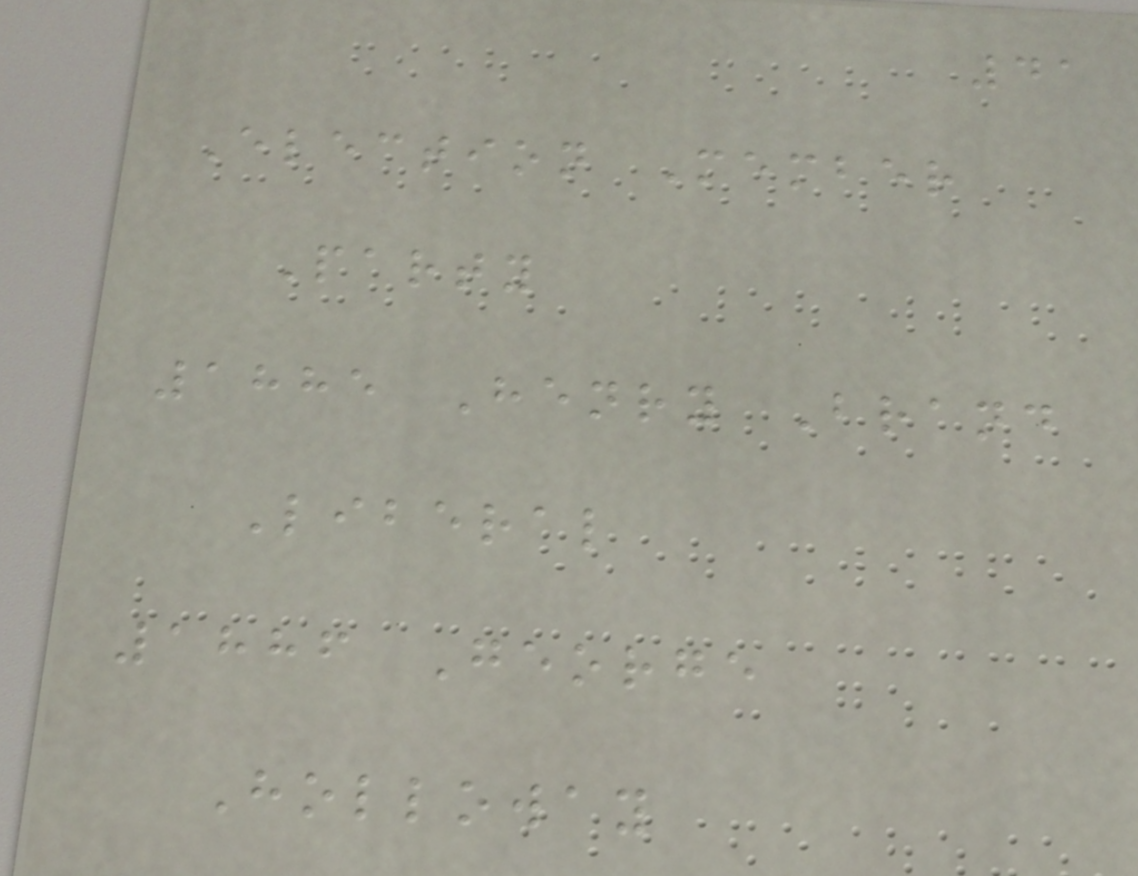41
Election Member
Party
1885 Henry Brand
Liberal
1886 George
Holloway
